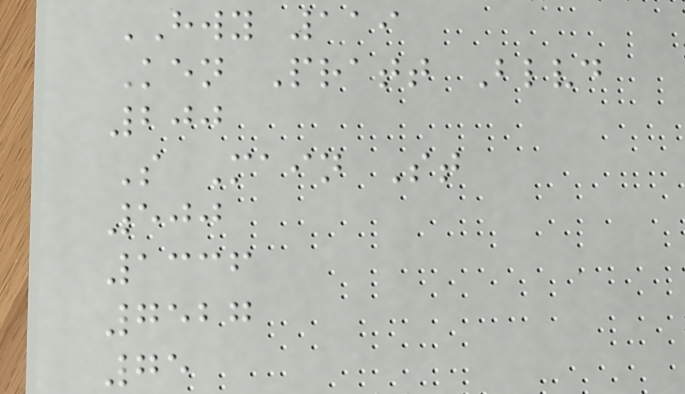HWY 119
Ken Pratt Blvd
200
S Main St
500
1336
7527
75
